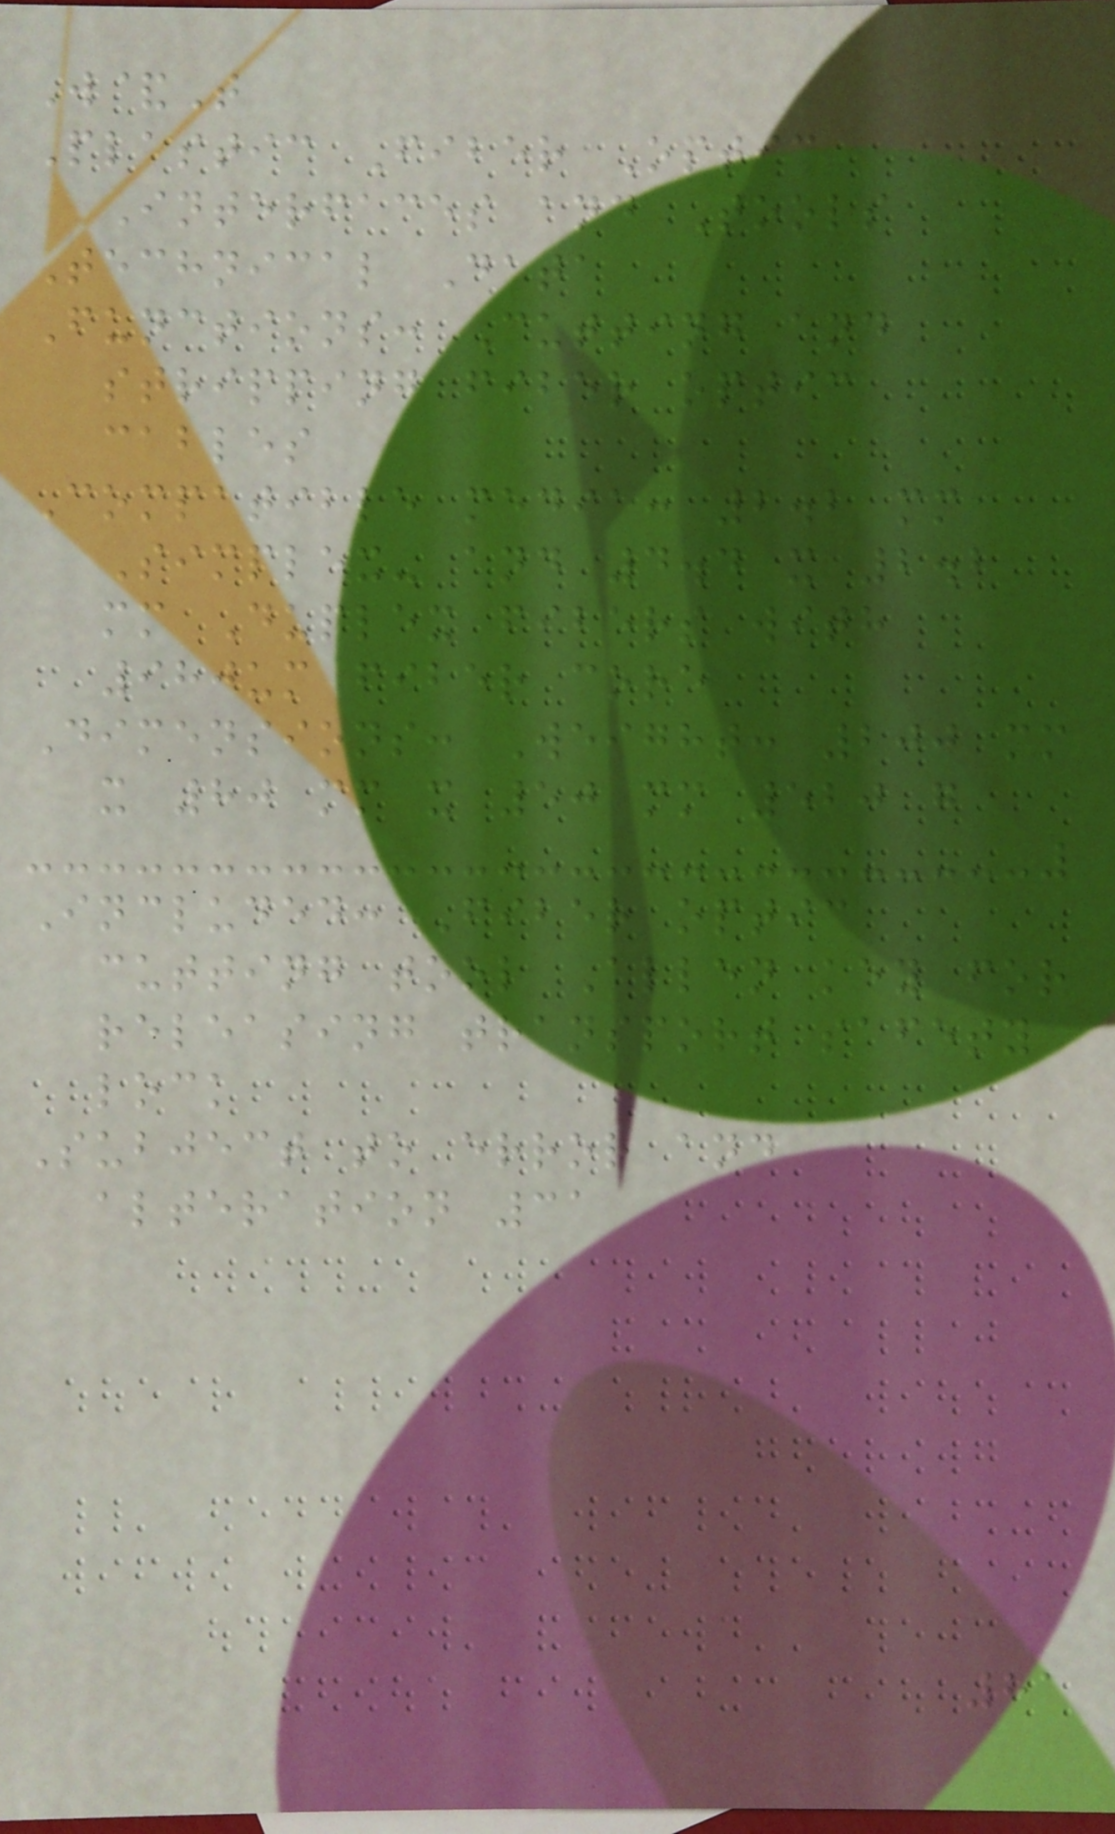W&T
Plastic Fiber Optic
Interfaces and Tools
Technical Data
Functions: Cutting and
stripping fiber optic
cables
Compatible media: 2.2 mm
Simplex- and 4.4 x 2.2
mm Duplex fibers with
980um fiber core
Dimensions: Weight: 200 mm
x 80 mm x 50 mm 520 g
Included: Fiber optic
cutting tool Allen key for
releasing transport safety
lock
Subject to error and
alteration 31
81
